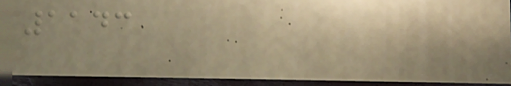1143
